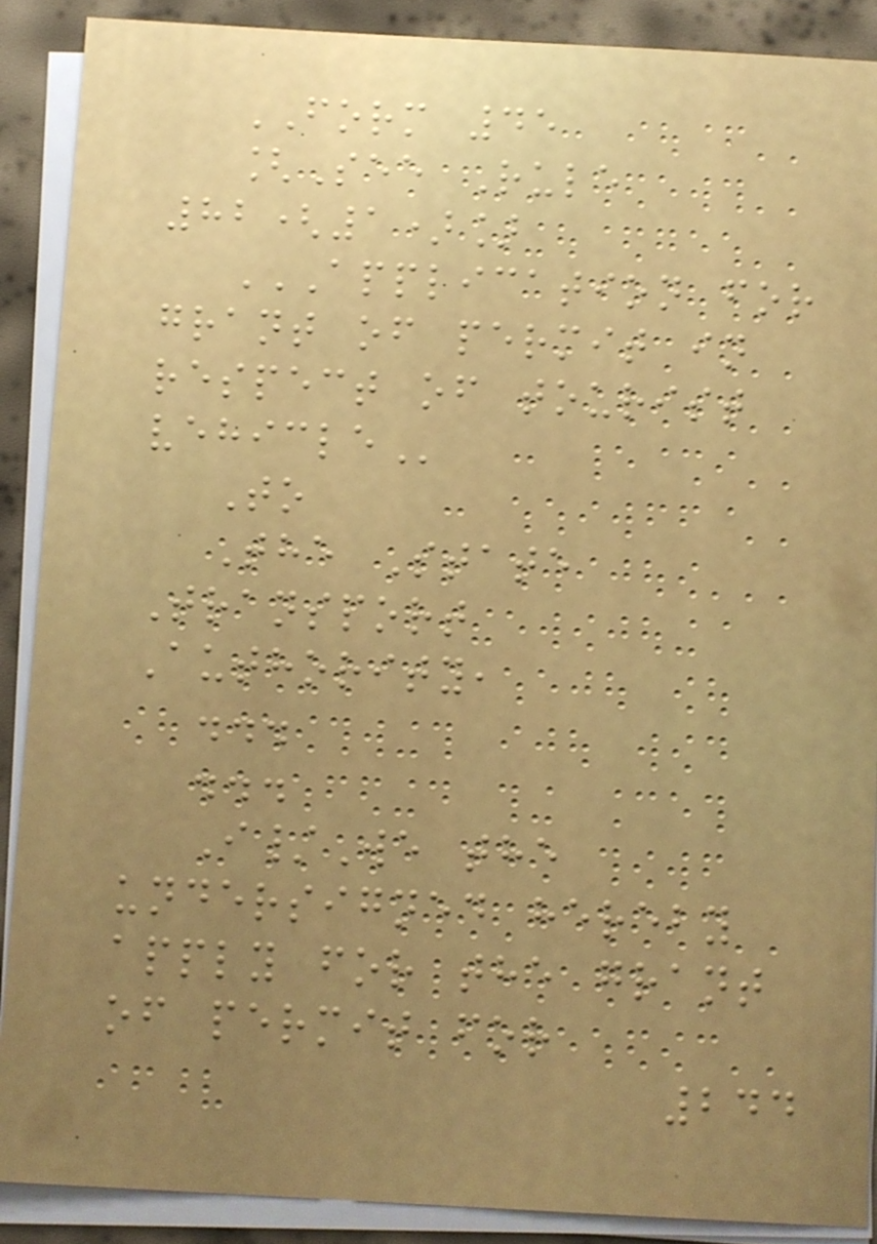FORM 45
[See Rule
82(1)]
APPLICATION FOR
GRANT OF PERMIT IN
RESPECT OF TOURIST
VEHICLE
To
The State
Transport
Authority,
...
...
I/We the
undersigned hereby
apply for the grant
of permit for
244
